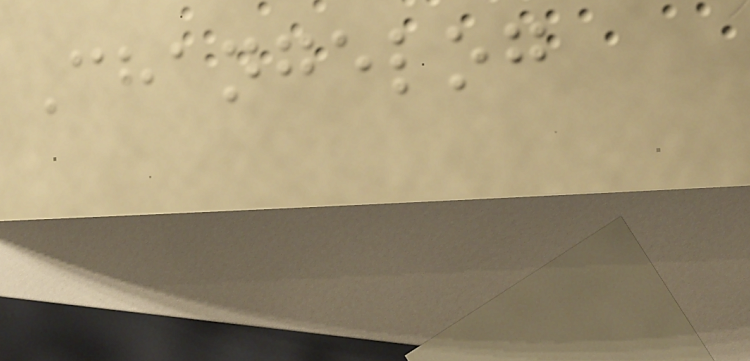Changelog
